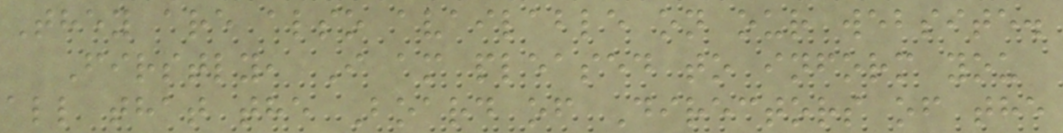They are also available on our website.
Firstly, I am pleased to inform you
all that the Board of Directors of the
